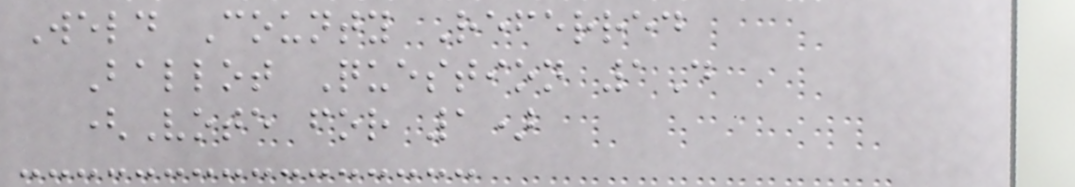Weld County Referred
Ballot Question 1D
(Vote for 1)
